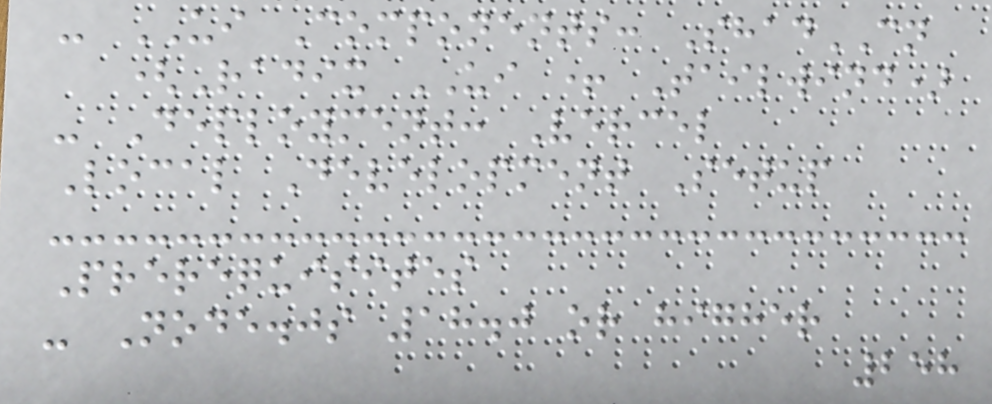- UI Components: ShadCN
(Radix UI + Tailwind)
- Deployment: Vercel
Local Development Setup
Prerequisites
- Node.js 18.0 or higher
258
